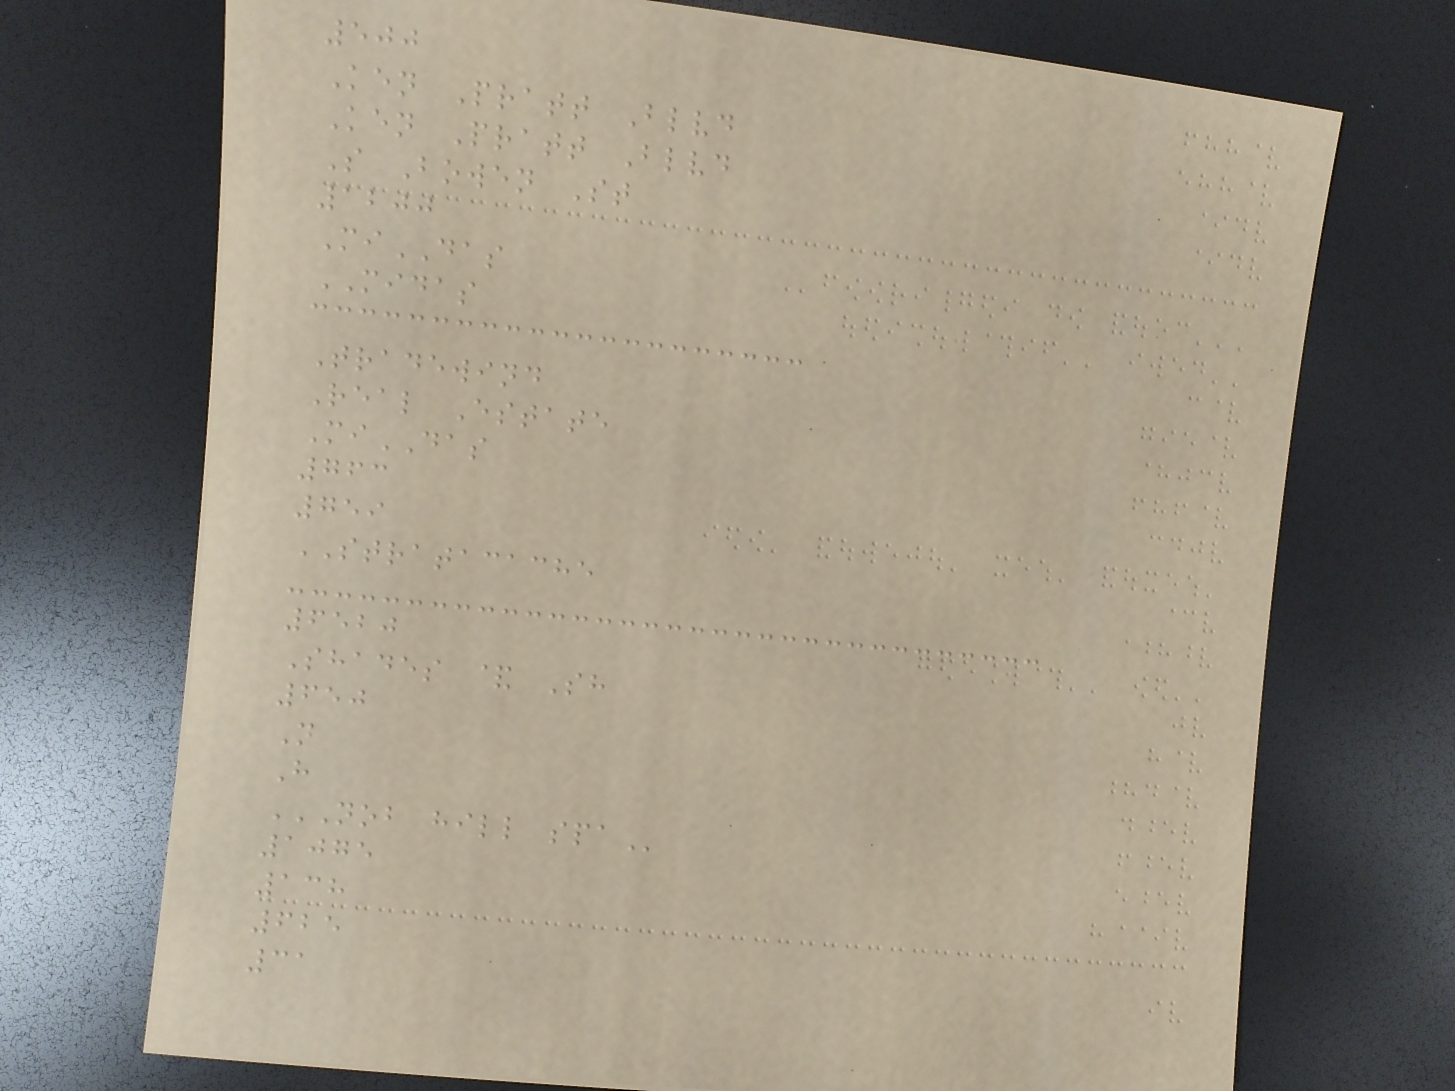500
Ken Pratt Blvd
Ken Pratt Blvd
S Bowen St
1200
MiDAS
MIDAS
Tradewind
Real Estate
MiDAS
763
759
STRATACACHE
6520
Shades & Sh
650
N
H
NOB HILL SPA
1075
138
625
31
